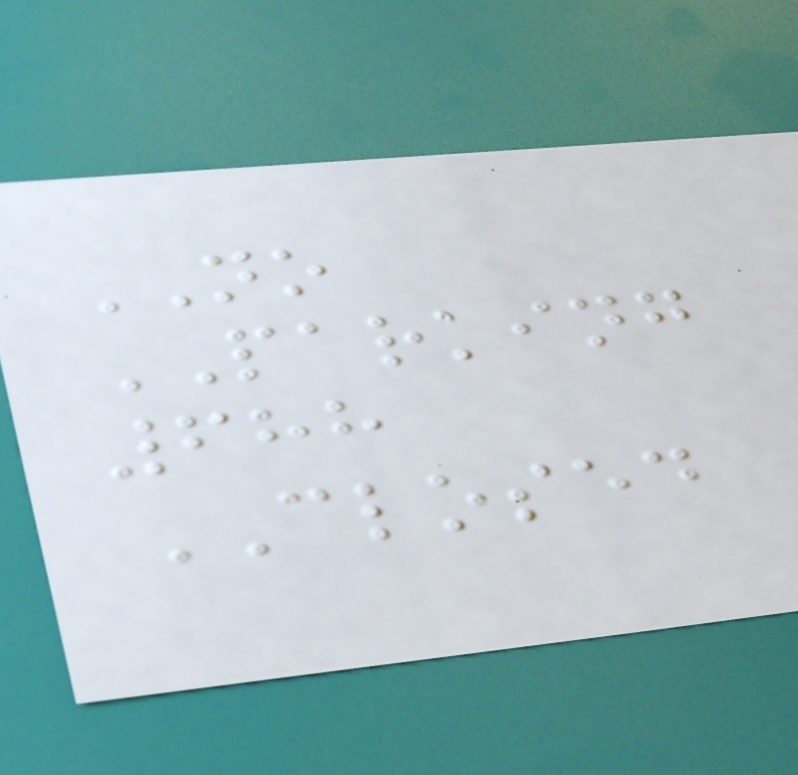NO
PARKING
688
CLOSED
